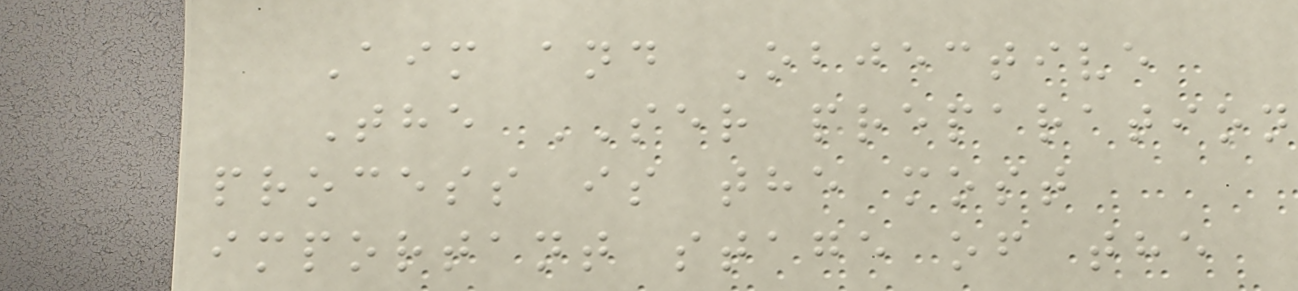Aim and Objective
The SER preparation
process is the most
important stage of the
